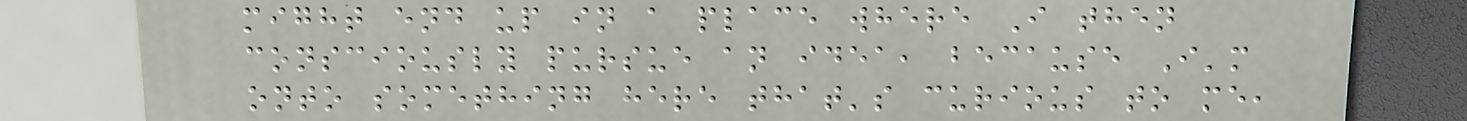might end up in a place where I then
consciously pursue an idea, because I'm
onto something here that's curious to me,
